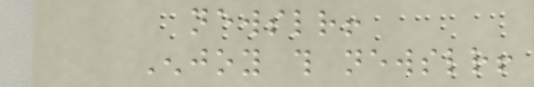newsletter!
Enjoy this newsletter!
